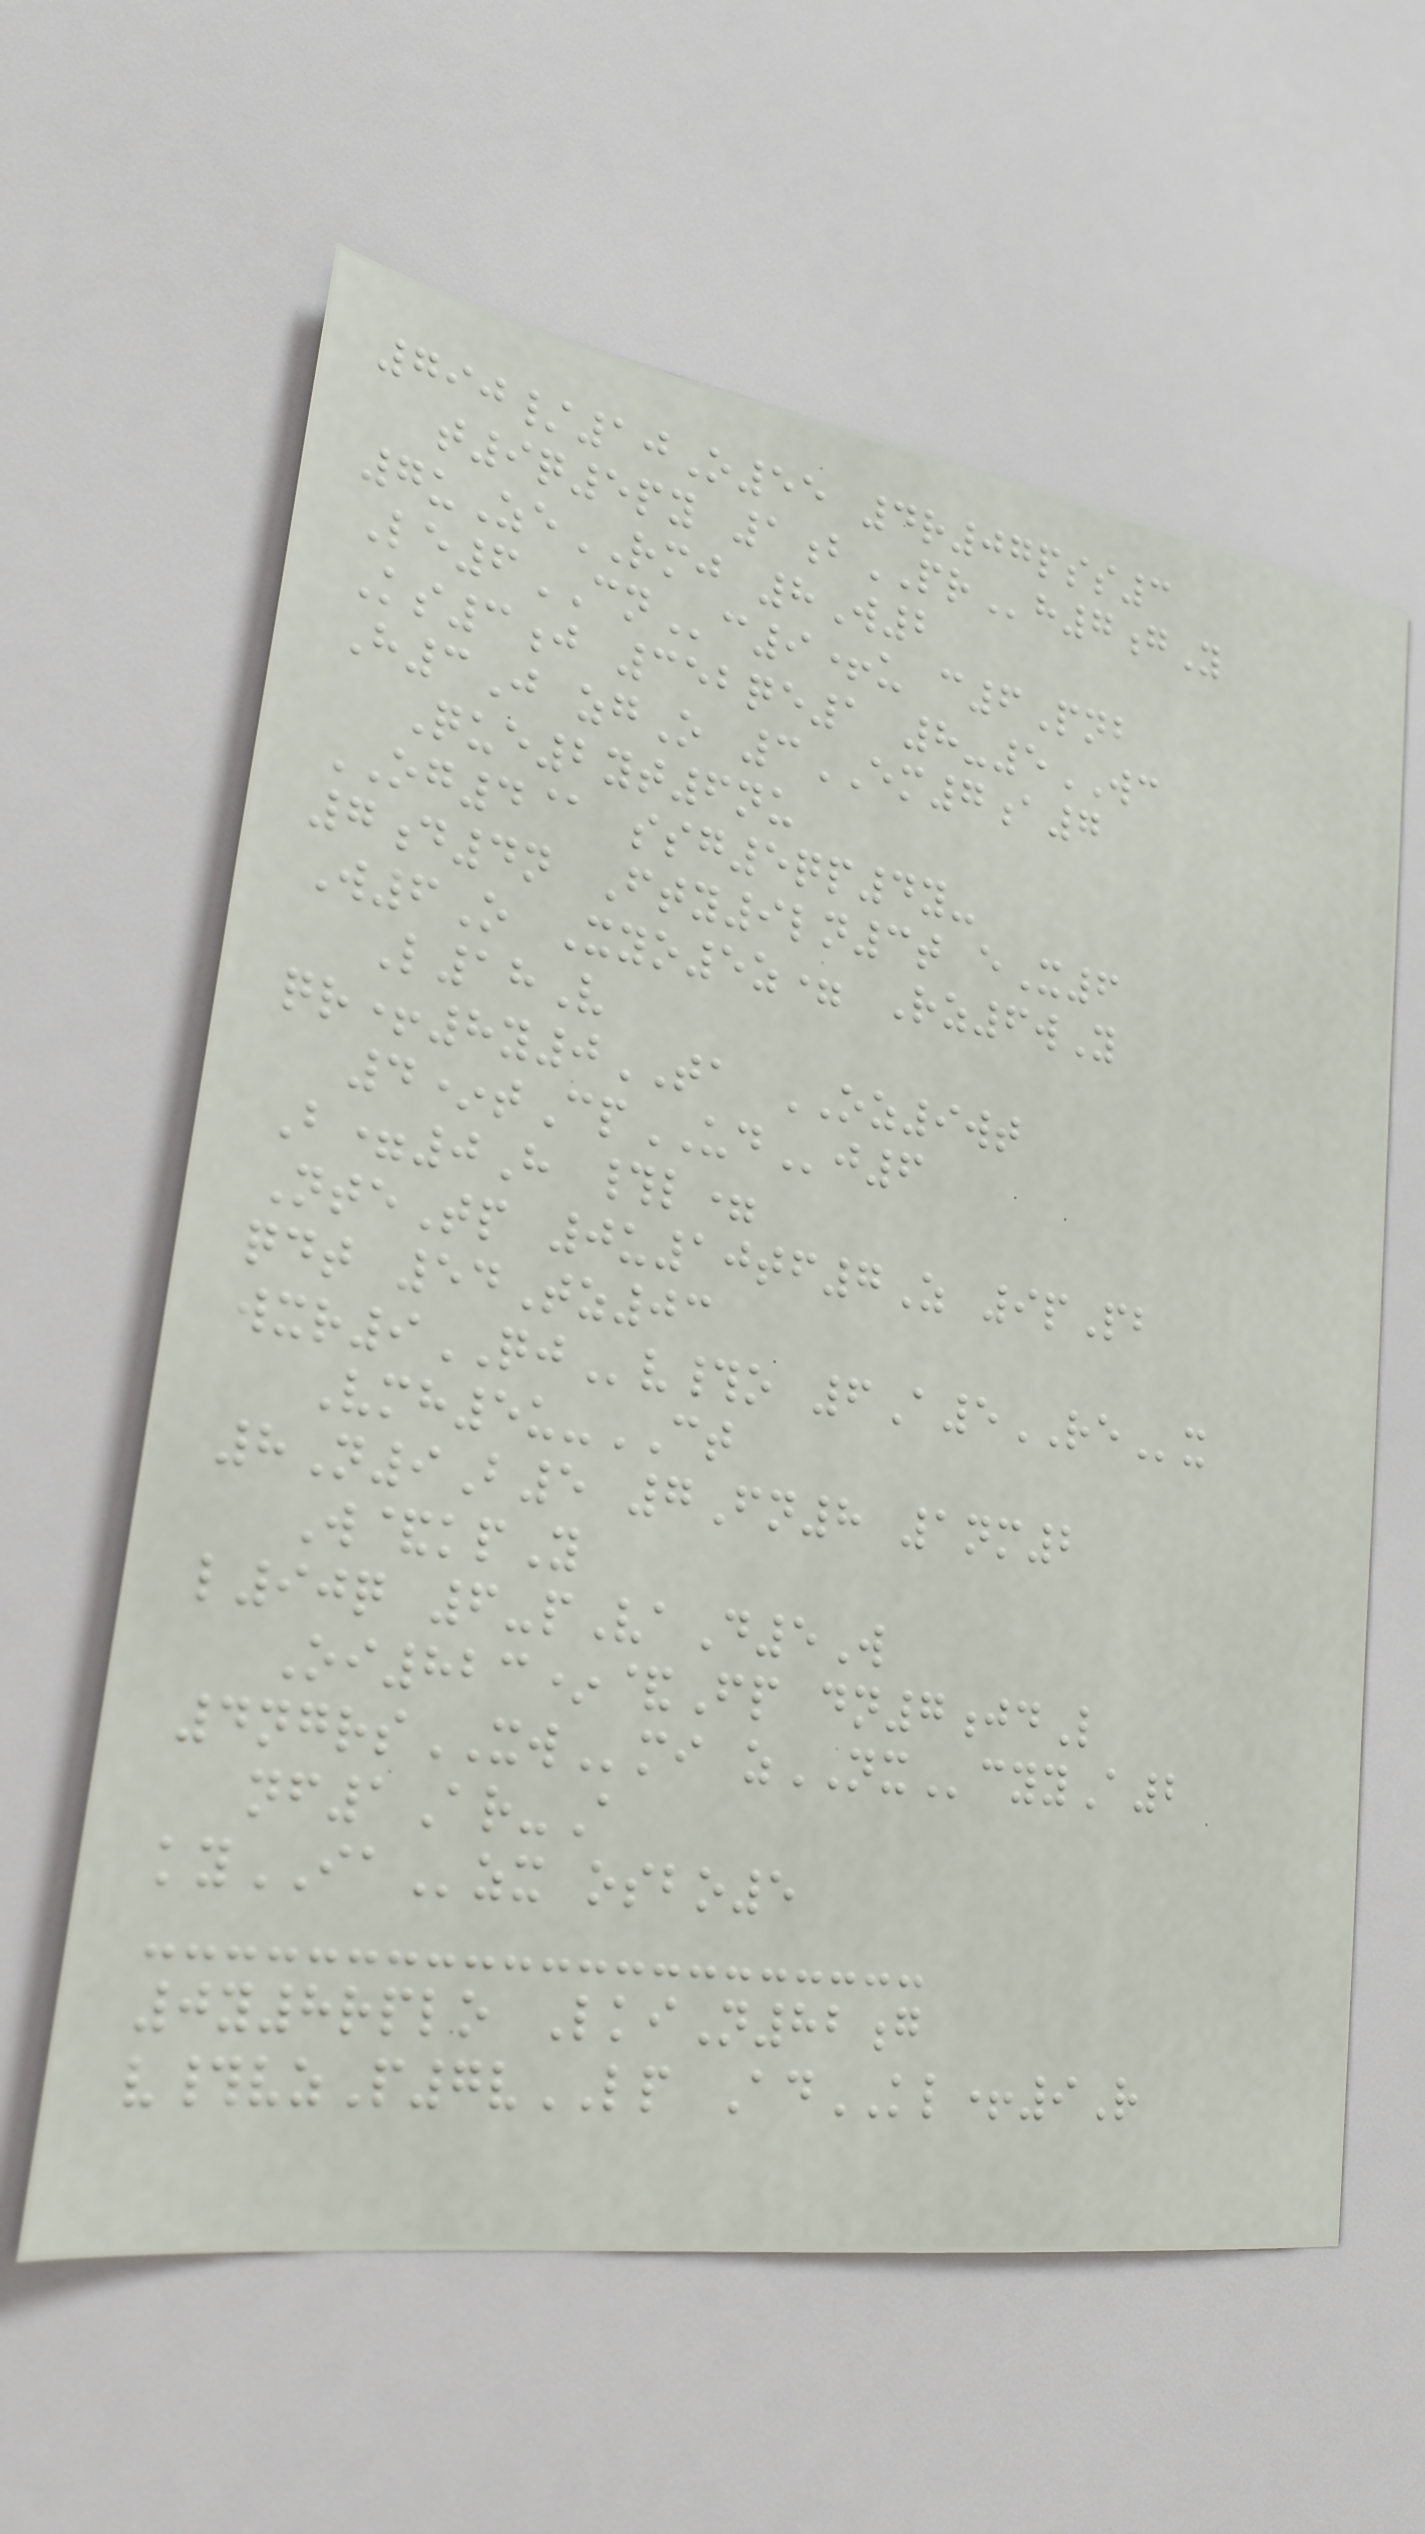790/10O55 4r07pss3
t9q5py 1bPRh7gY
7uZeRMJ 8W2
Le6CNc9+u c6Pnb
Ks3j 352qe1 8-5WC
H3J zgO 3EM7a7
Que2yt6nu
OG4@ ssg5qp4y-
7d4n Fty9ln3t eX6
W6O Xyo5z= Rz6wY
L18V
qr+8y0TA OZ9wt
4*tCpUDj6
B=0H #l=
NteTp 0u10tf7Z 9pPb
qdt 54Tz03
wxr9QJv#o 6A5REx
Vmh5u-CT
8N9B5 7Fn8 1nm2
W&kpY
l90q 6-pVaD5W
Oi823*&Fp dn7jdL
4ngrsXWmi zNXcyyA2
nf1Ar-A
kyIAzx osbo5
0y8rplo LkiN82g
v#vzP7vLP AdKL+9R
